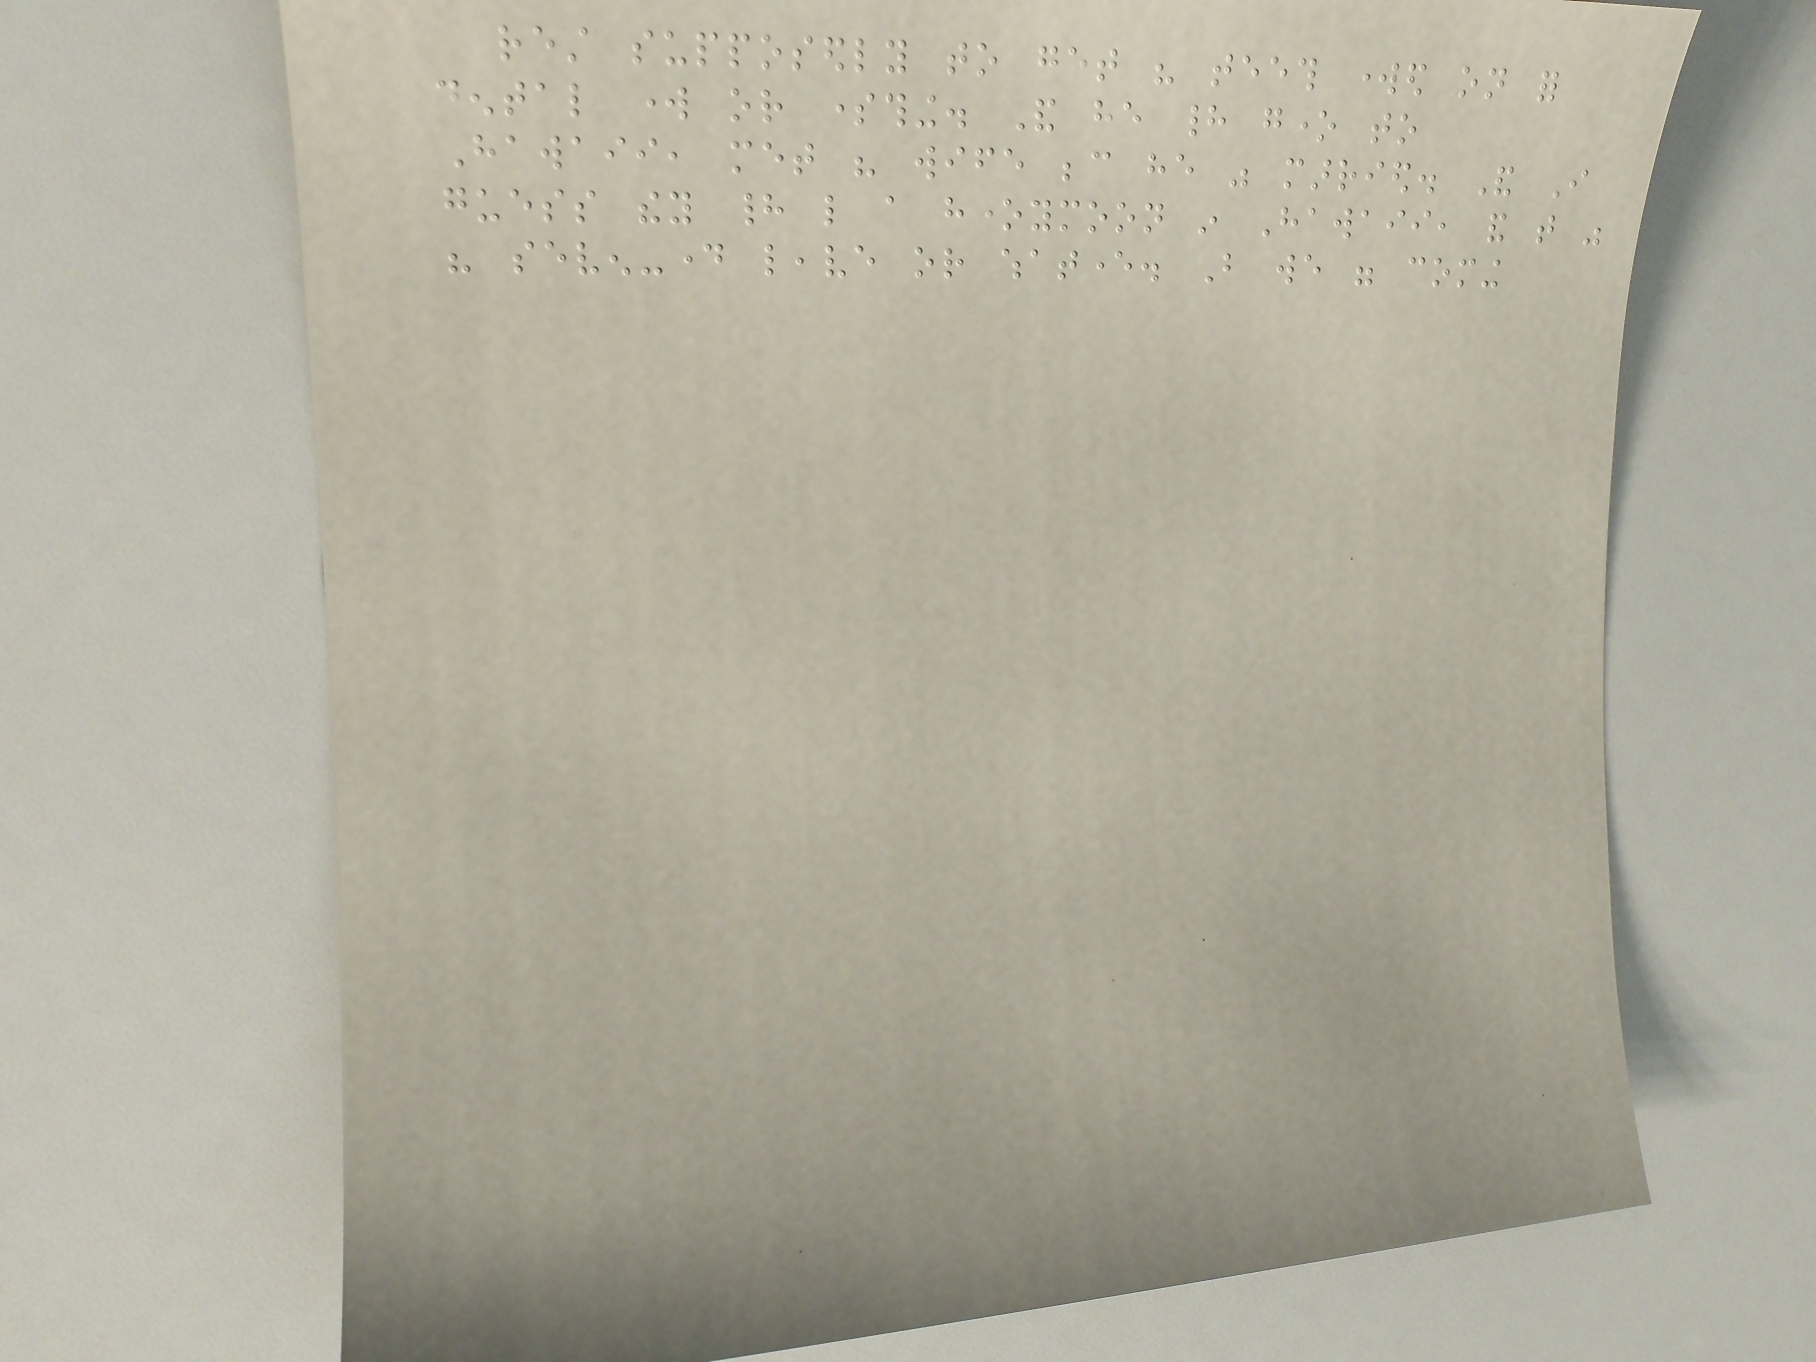rest supposedly to get his teeth worked on for
dental work or something. And he had gone to
Hawaii, met his wife because he was married. And I
guess they had like a honeymoon in Hawaii, and that was
his seven-day leave or whatever. But we were coming
